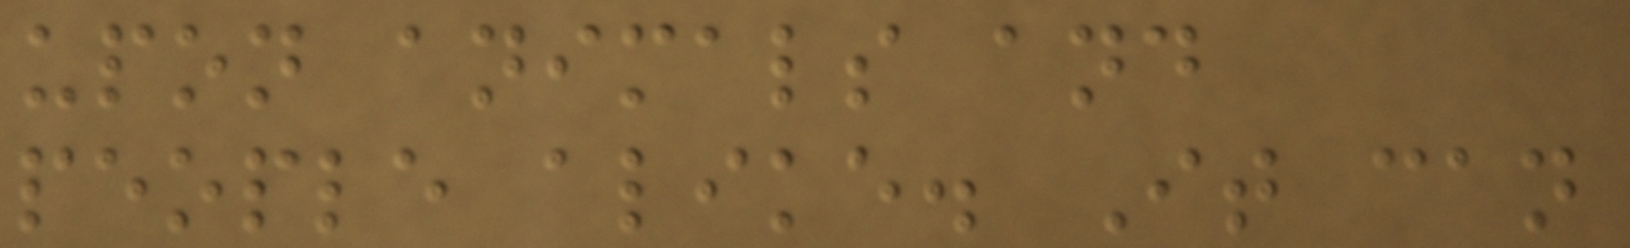upon animals and
people alike. It can
